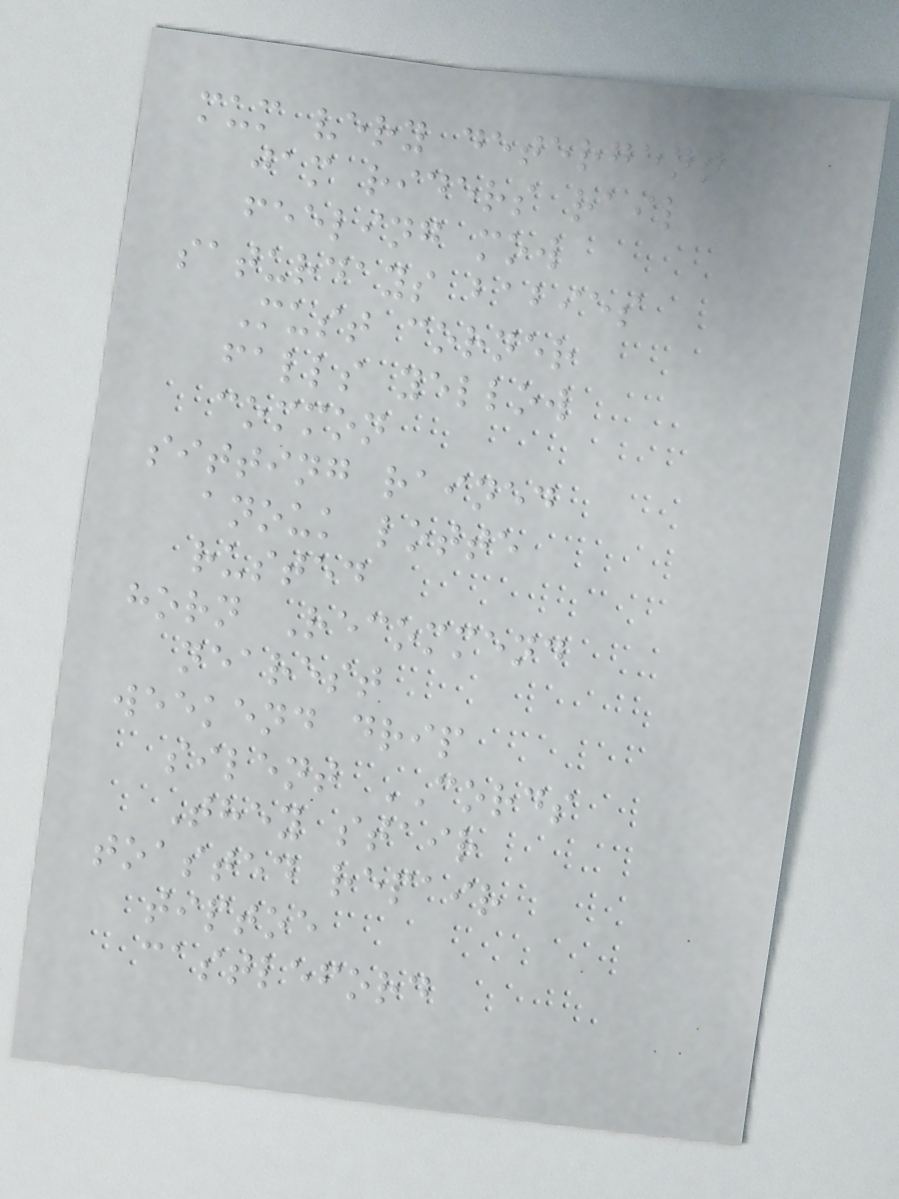mum very detergent
jam riders rail
feeling mow
saturdays babies
Must corner
falls yellow
common
sitting rained
anouk lotte
rusted
horn Recommend
nearest
weekend drip
silent CORDS
They stair
toasted repair
tiptoe
castleford
